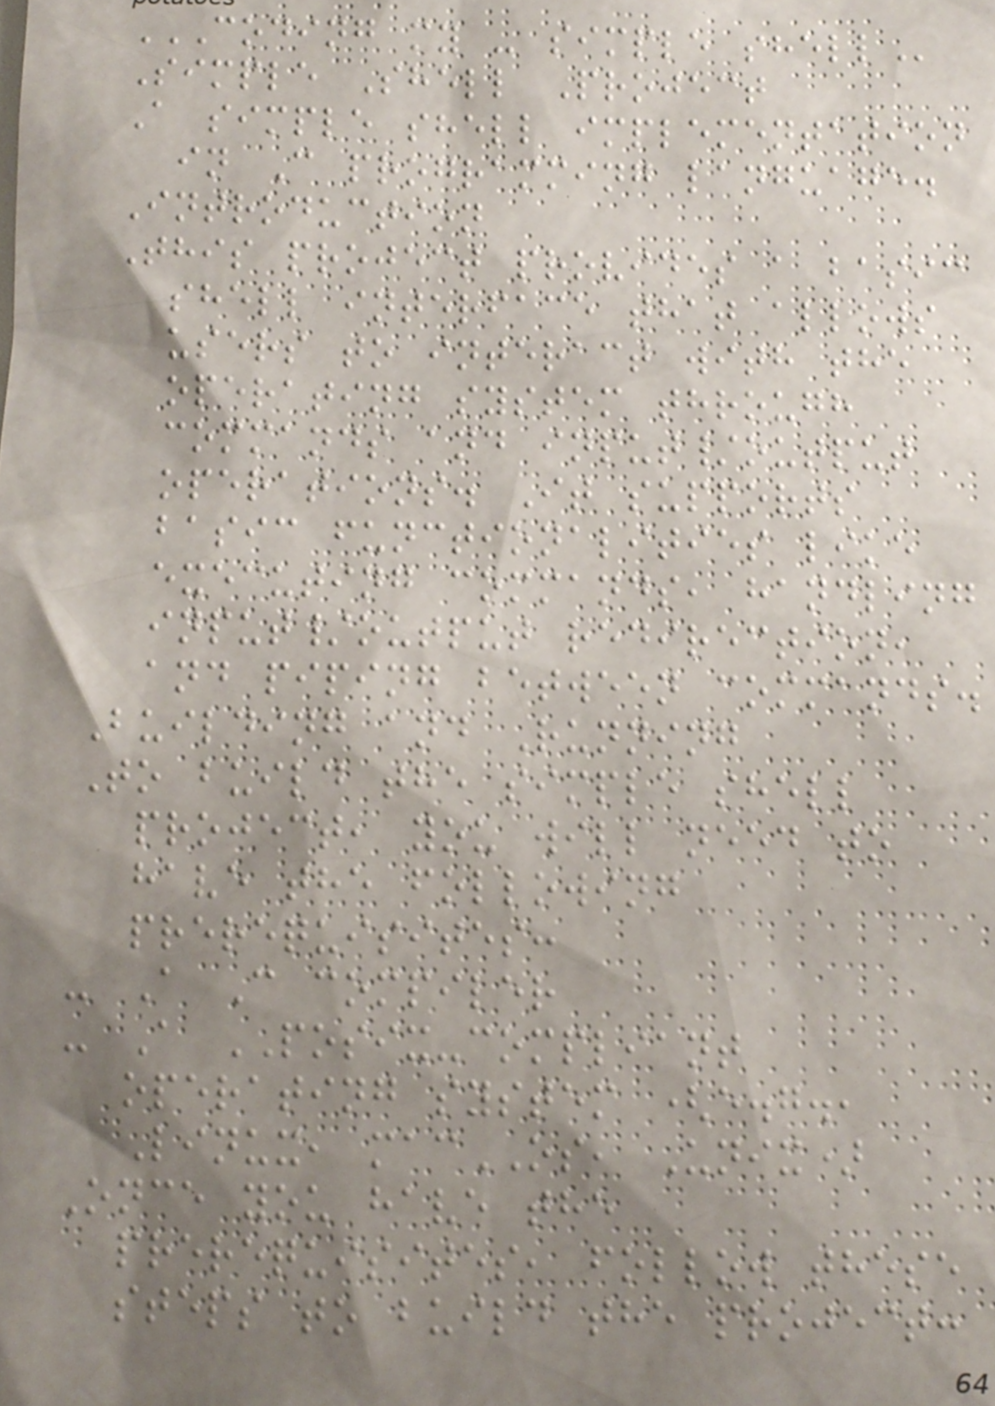CODING MY - SIMPLE SHELL
Simple Shell Project
A simple shell implementation
in C programming language.
Introduction
This project provides a basic
shell interface that allows
users to interact with the
operating system through
commands and input/output
operations. It supports
basic functionalities like
executing commands, handling
input/output redirection,
and piping between commands.
Building and Running
To build the simple shell
project, you will need to
have the following
prerequisites:
- A C compiler
- A POSIX-compliant
operating system (e.g.,
Linux, macOS, Unix)
Once you have the
prerequisites, follow these
steps to build the project:
